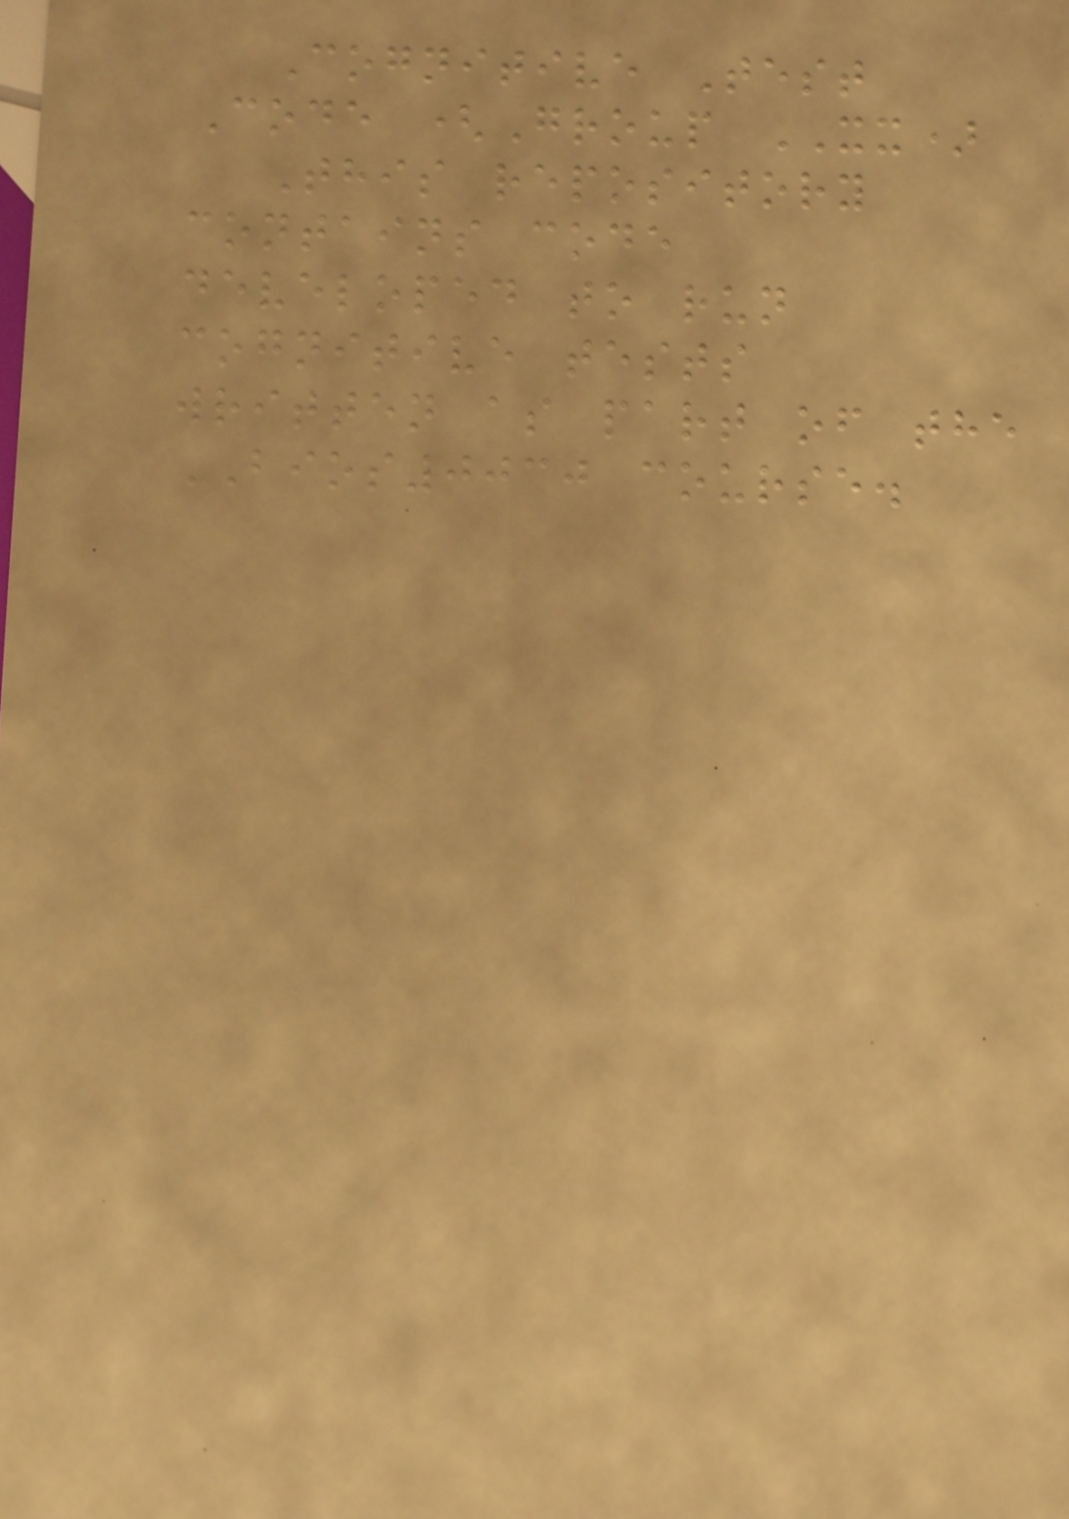Cognitive Test
Code (Group XX)
This repository
contains code
developed to run
cognitive tests
written as part of the
BIOS0030 course.
